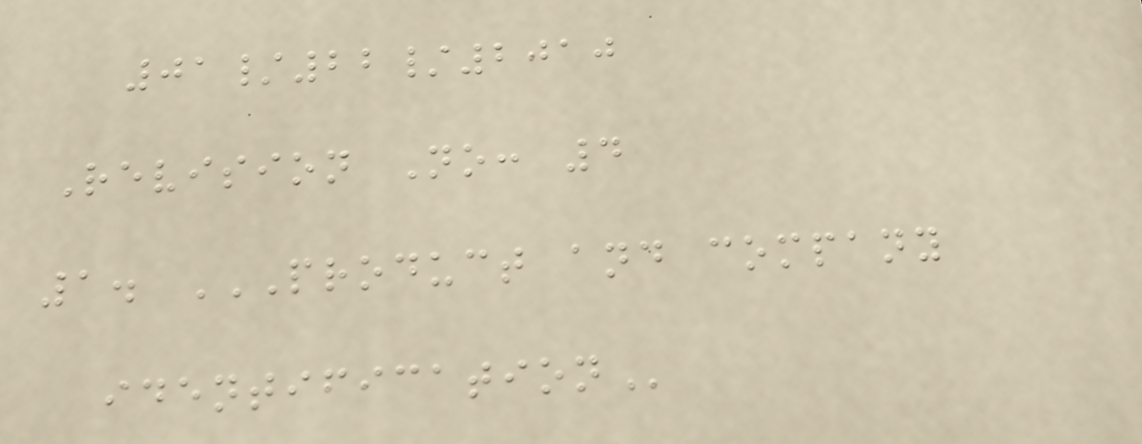01/22/2010
Revision No: 4
1. PRODUCT AND COMPANY
IDENTIFICATION
